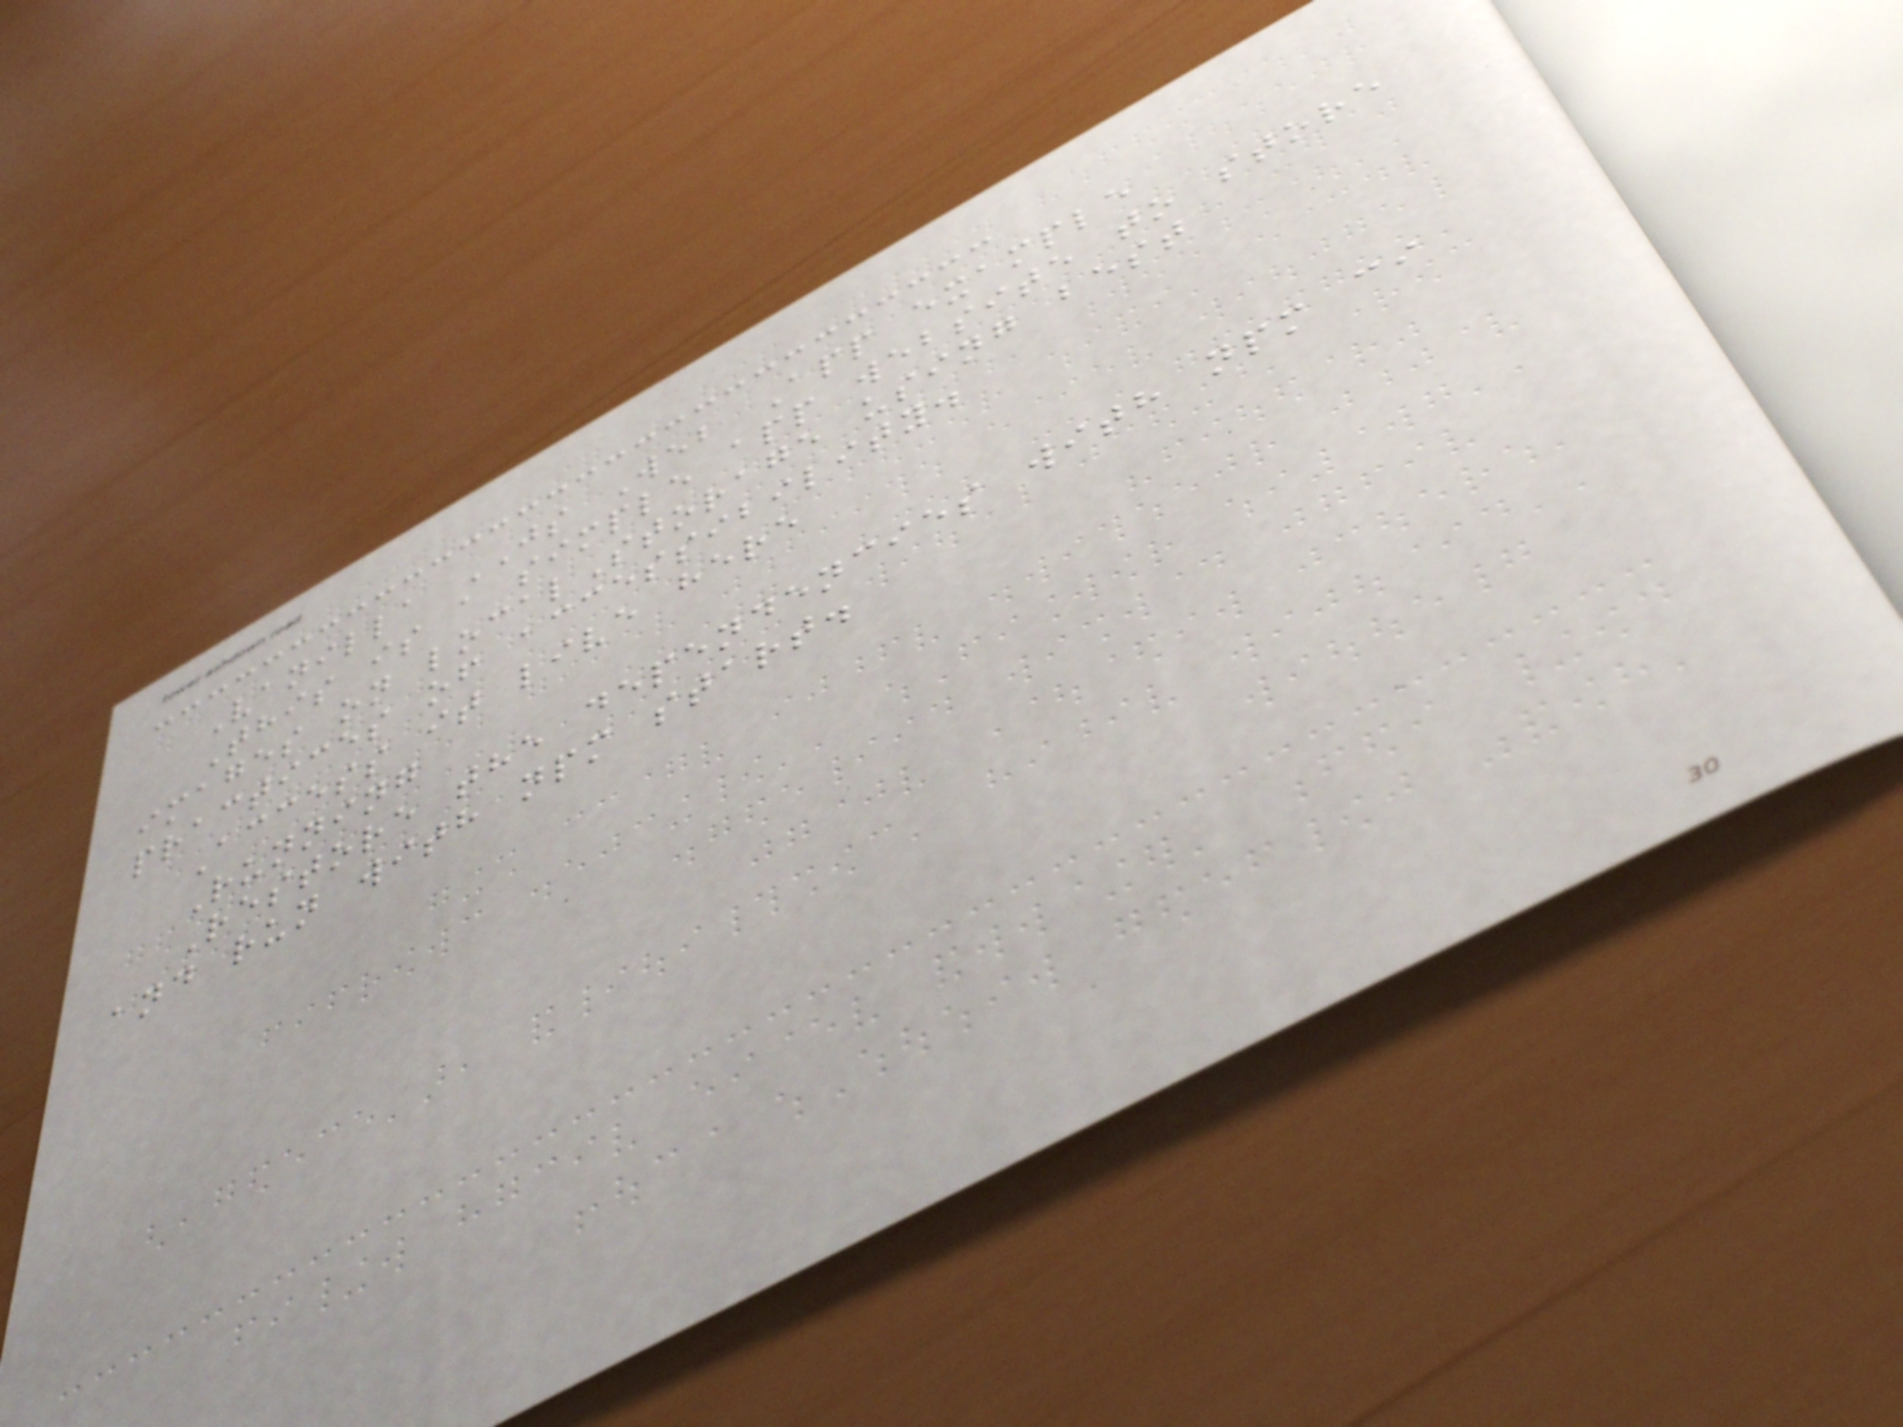Vanilla JS Web App example
This is a simple app website to store
images on localStorage using best
practices of accessibility.
Access it live here
Running
Restore the dependencies with npm ci
and run with npm start.
